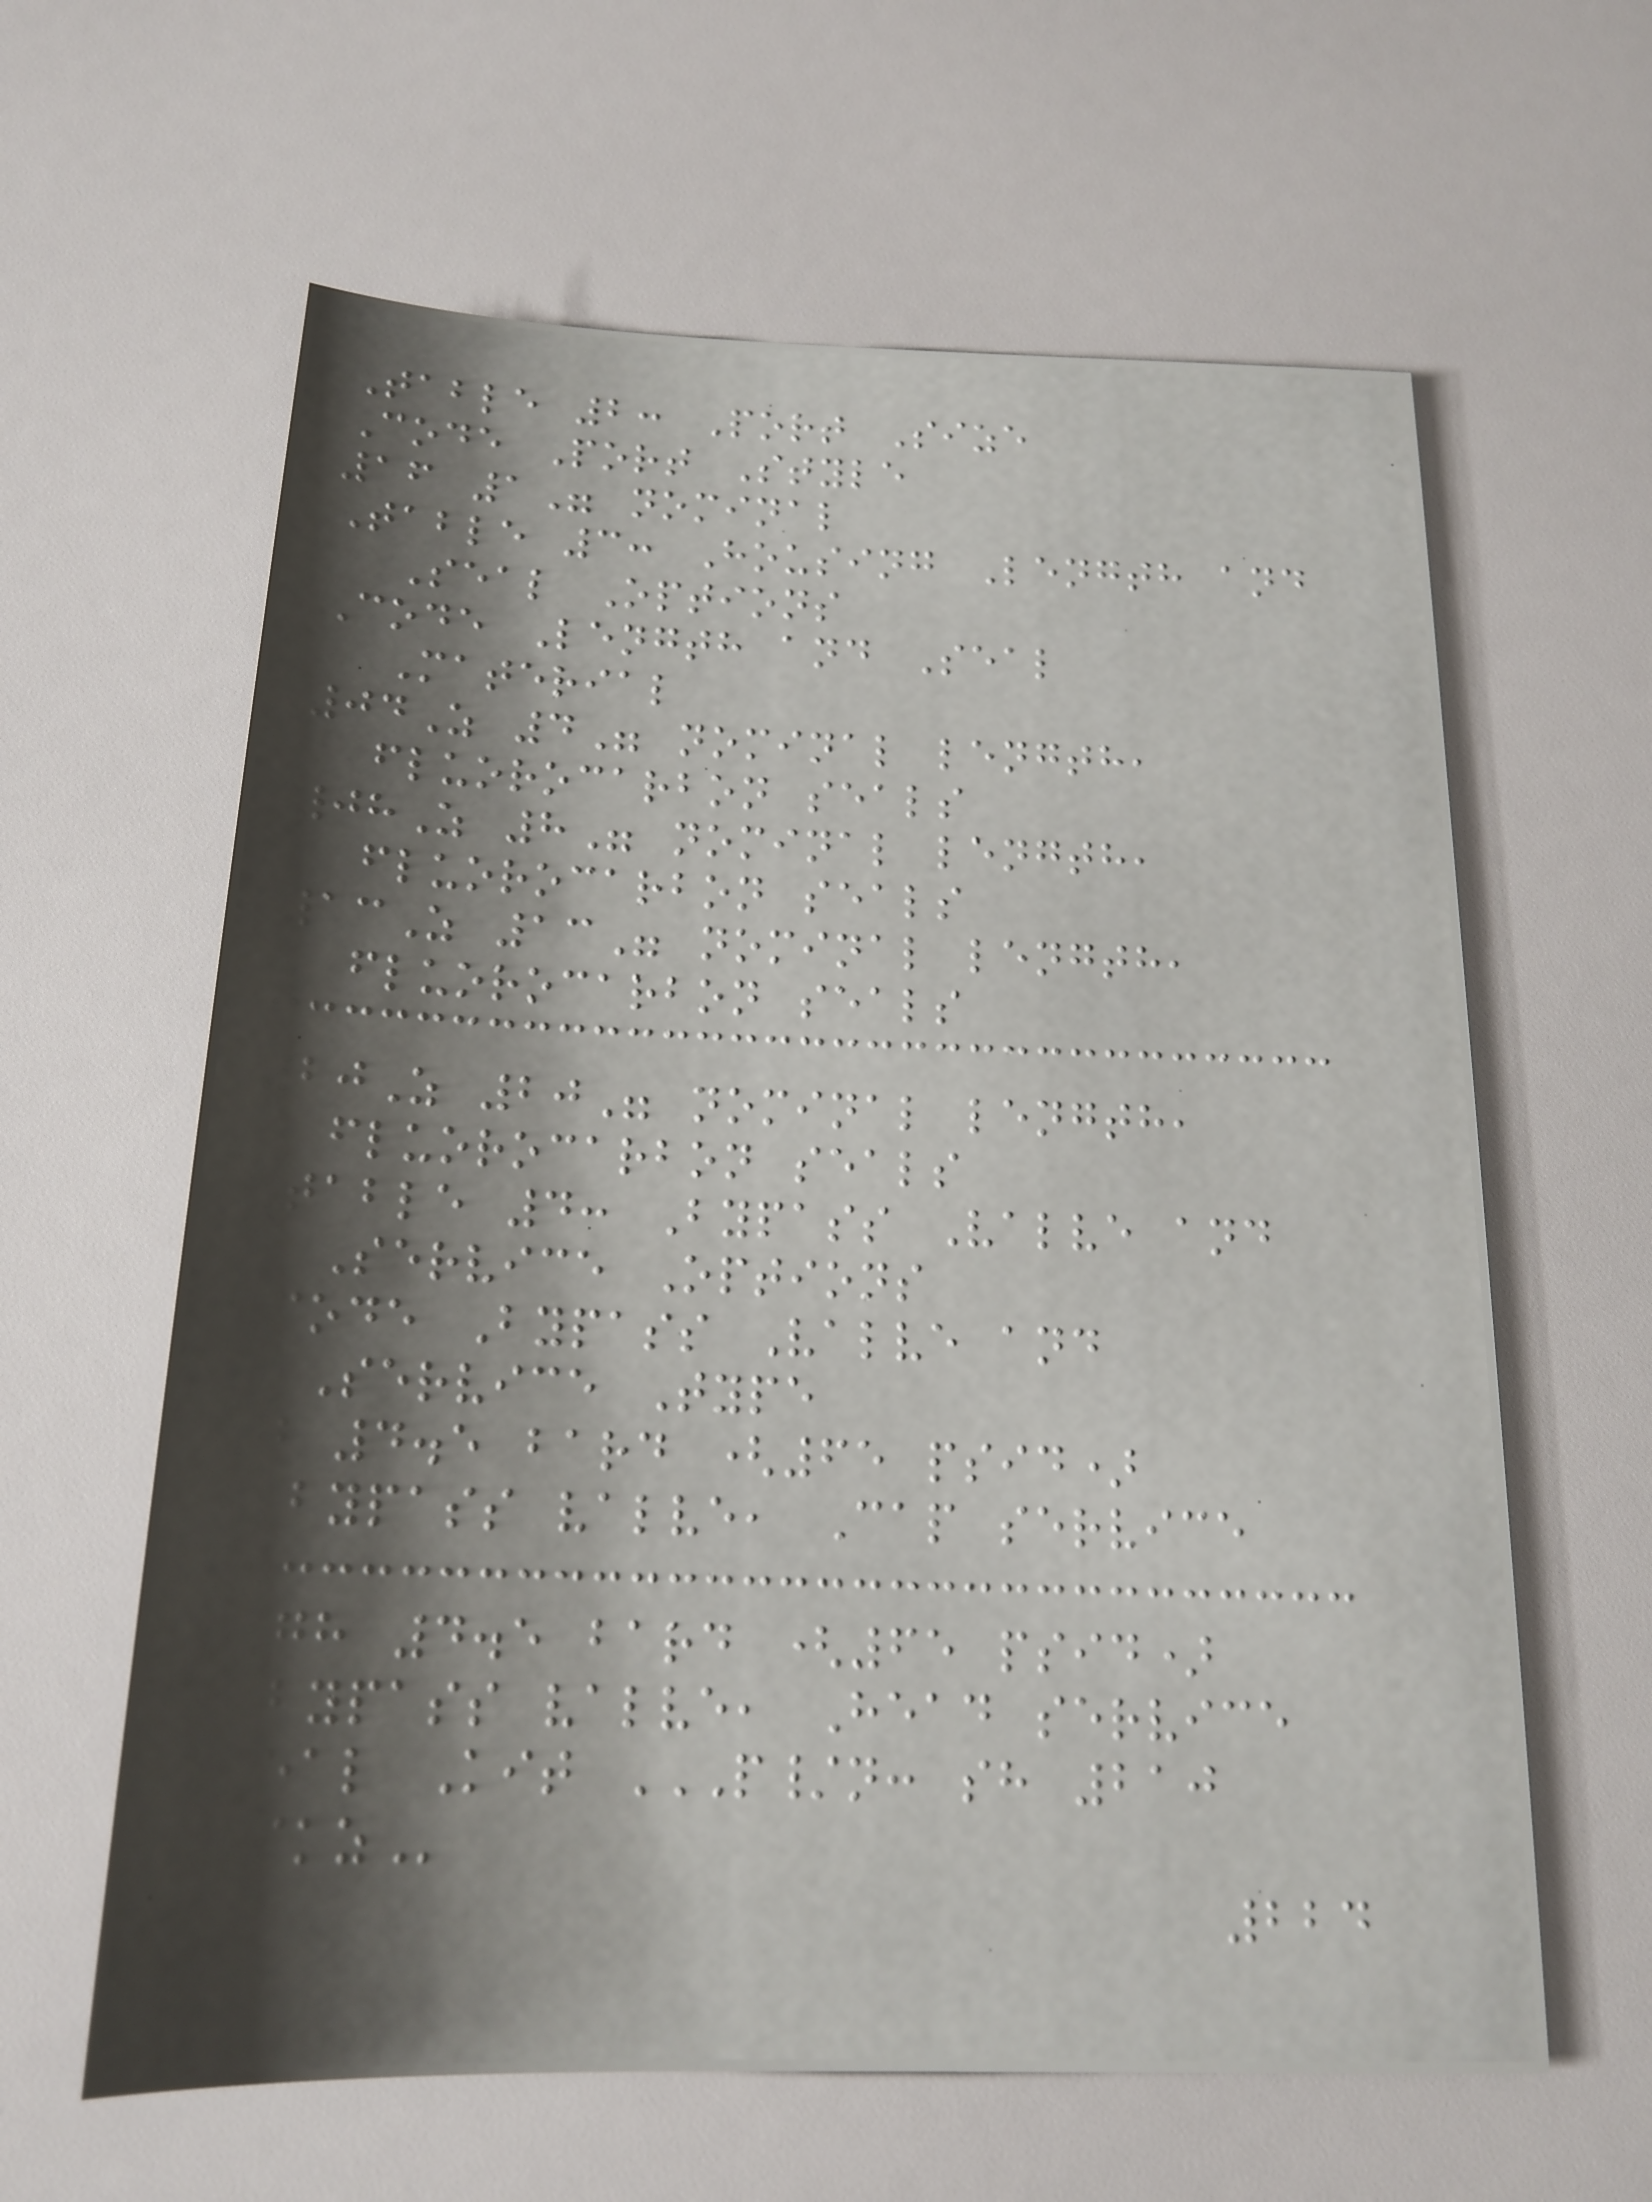Table 2: Port Size
Code Port Style
16 1" nominal
Table 3: Housing Length and
Seal Options
Code Length and Seal
Material
04Z 4" nominal length,
fluorocarbon seals
08Z 8" nominal length,
fluorocarbon seals
13Z 13" nominal length,
fluorocarbon seals
20Z 20" nominal length,
fluorocarbon seals
Table 4: Bypass Valve and
Service Options
Code Bypass Valve and
Service Type
G 4.5 bard (65 psid)
bypass valve, Cap service
GH 4.5 bard (65 psid)
bypass valve, Head service
Seal Kit P/N: SH 210
SKZ
224
